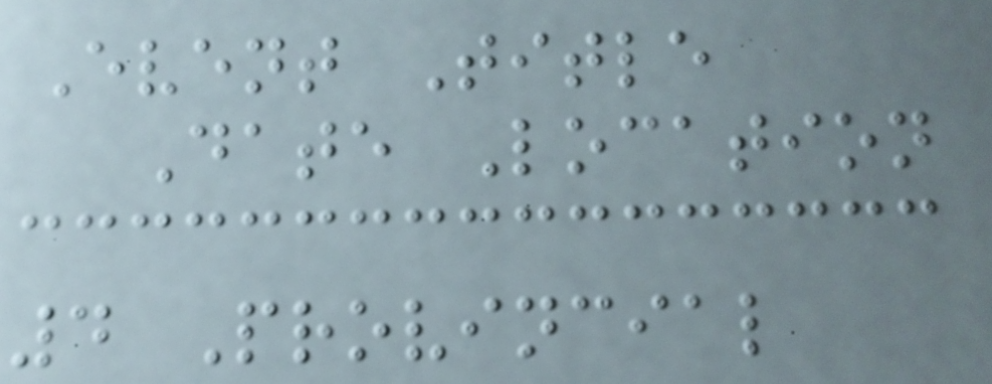Event Title
Date Location
4 Provincial
